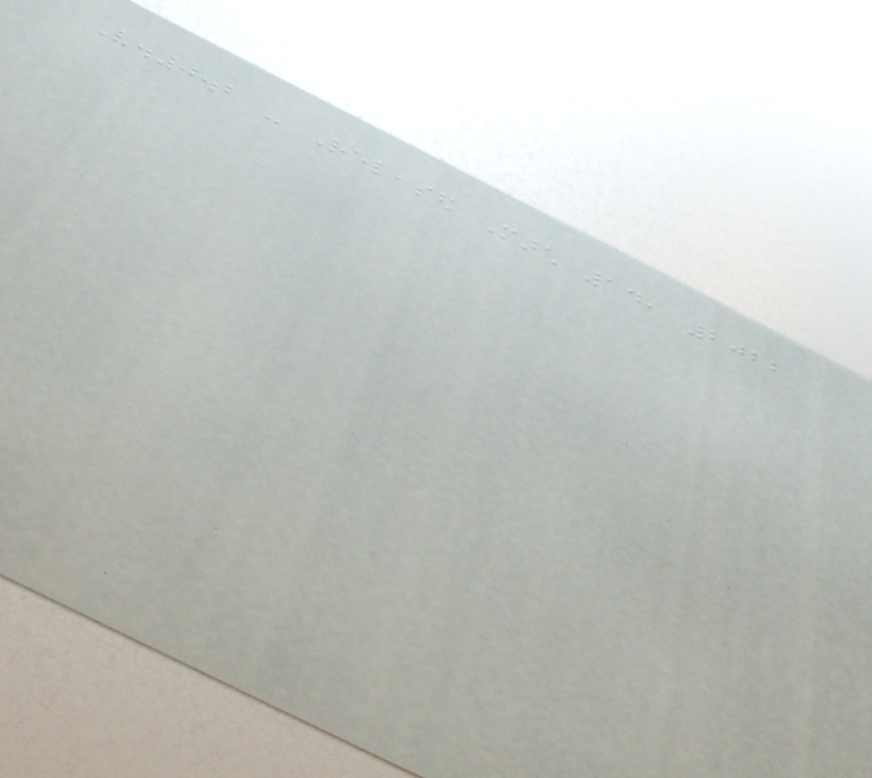V.0.2 - Released March 14, 2022
